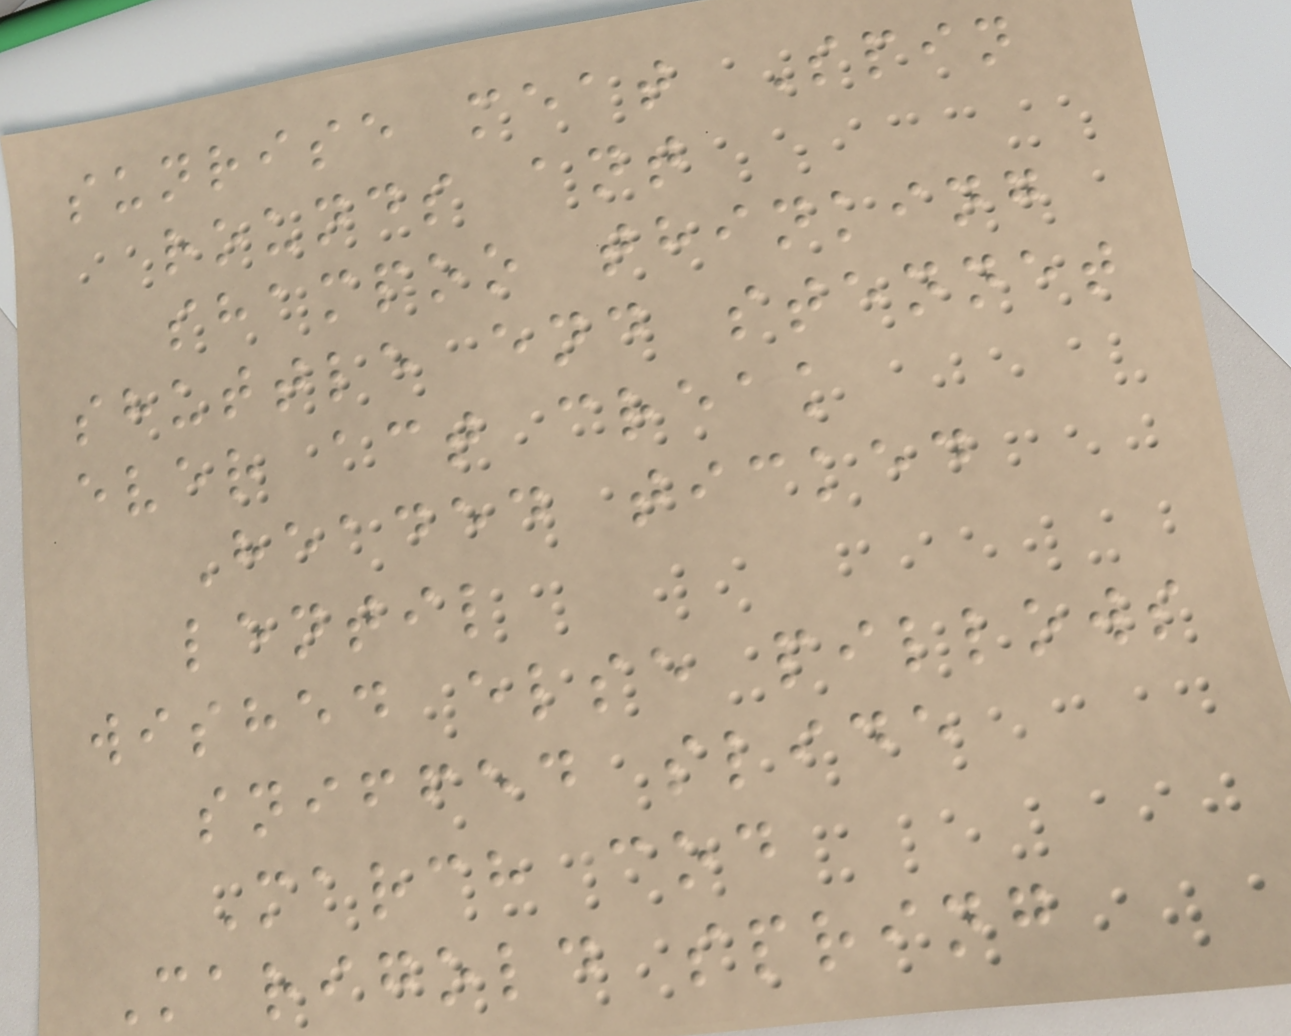sunrise meat Spin
rounds ant
shampoo thinking
shuttle end stennet
ever act creak
Headed ticked
lentil
wished else pillows
sniffed slide
March cod
Marigold spring
